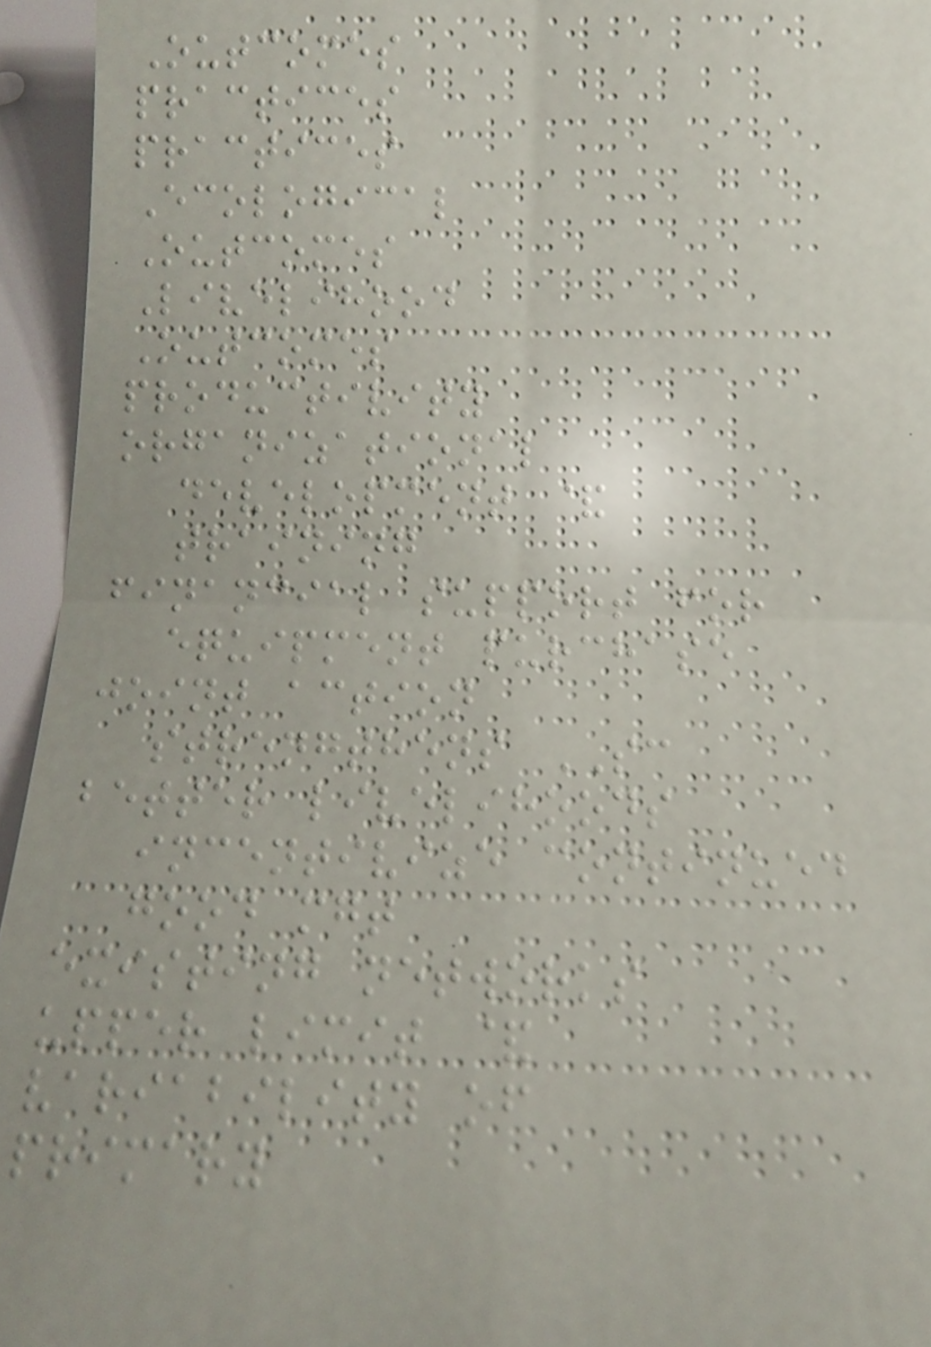Outcomes
practices
practices
Ecological
Outcomes
Livelihood
Outcomes
productivity
organizational
development &
training
financial support for
equipment purchase
joint action
strengthens SC
better livelihoods
incentivize continued
good mgt
existing networks
upper limit &
variability of
primary
